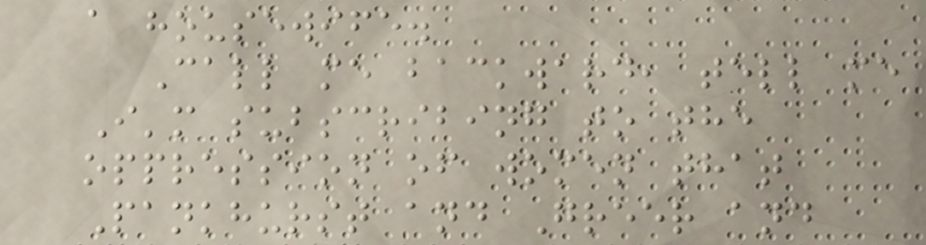a housewife.
Call me backward, tell me
I'm subscribing to the
oppression of women that
Pankhurst and Greer and
